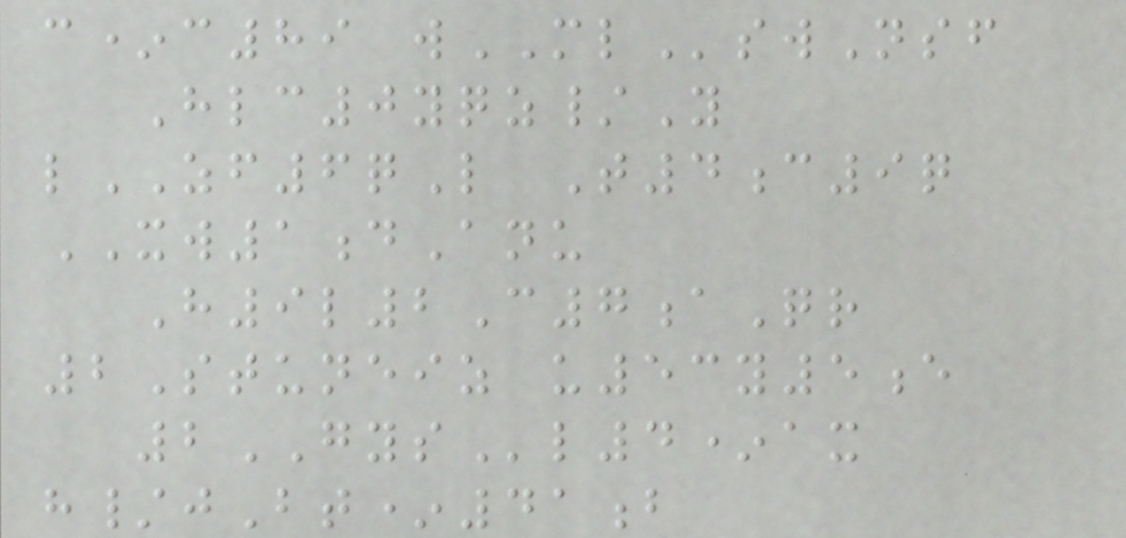c*c89 wMLswNsf
Hlc0yqz/Y
lZF6qL T4c9q
XW1dAnu
H9l2C7aQr
2Stuneiz u53y5e
2GYSl4*ax
h/jBt*41b
